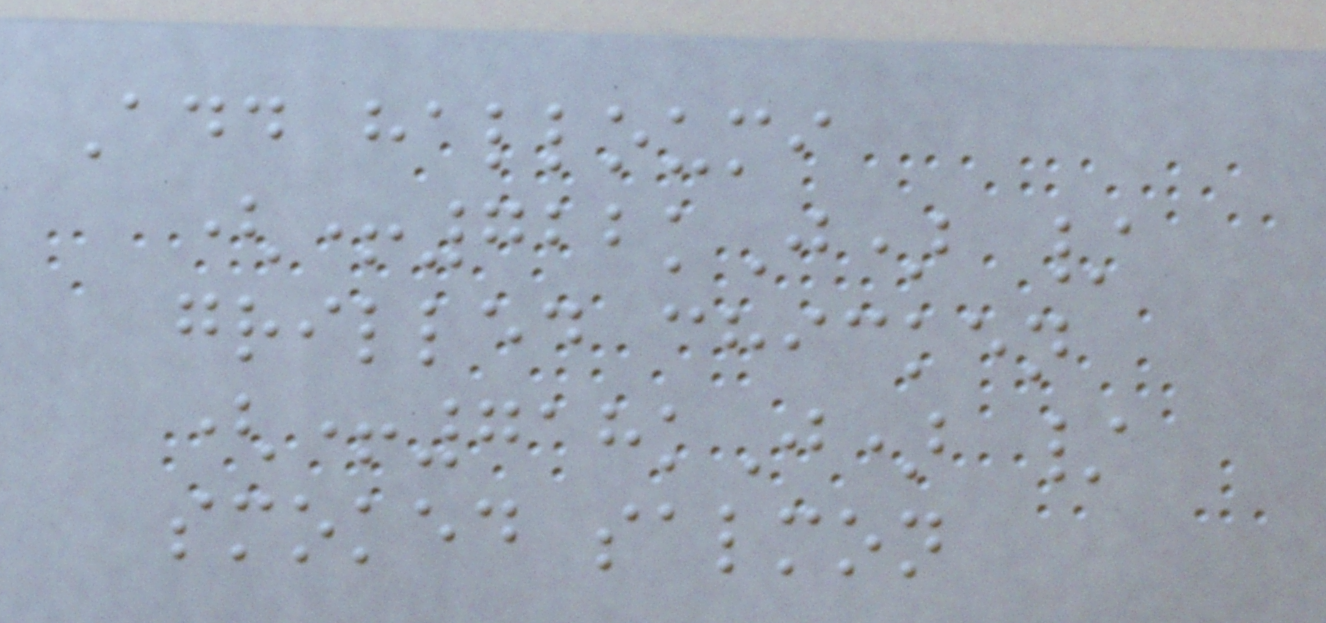Add halloumi
(+722kJ) /
grilled chicken
(+718kJ) /
smoked salmon
